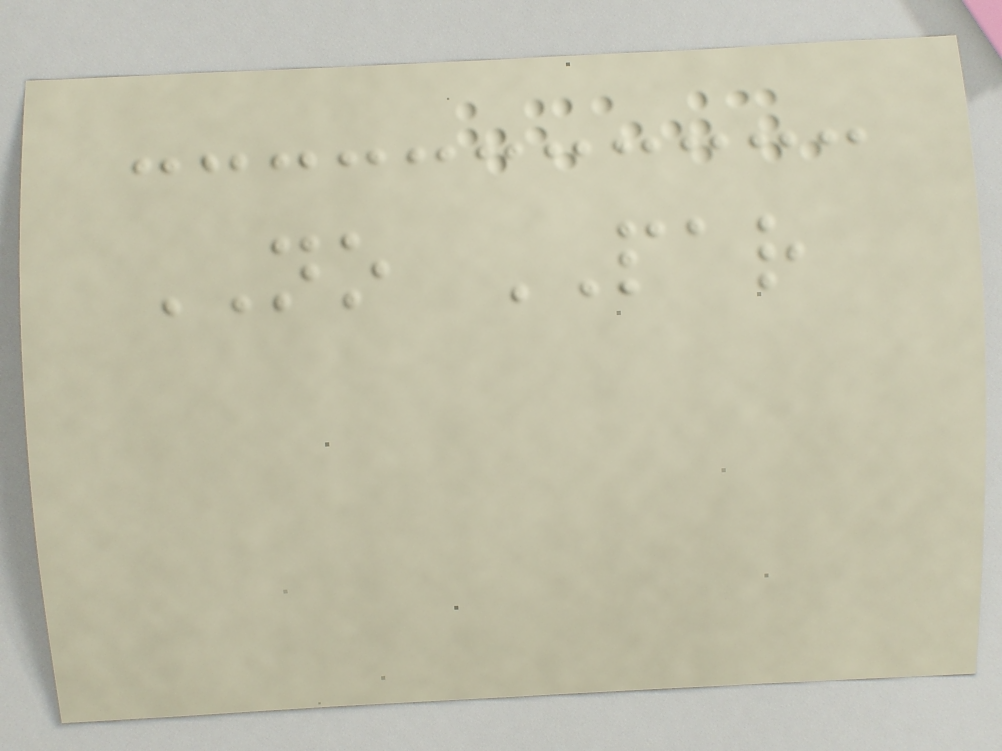NO PAR
